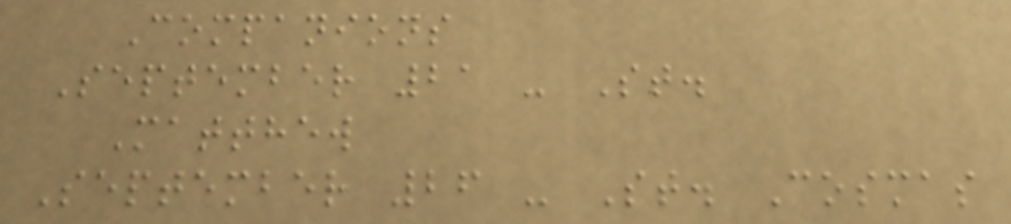Companions
September 21 - St.
Matthew
September 26 - St. Cosmas
